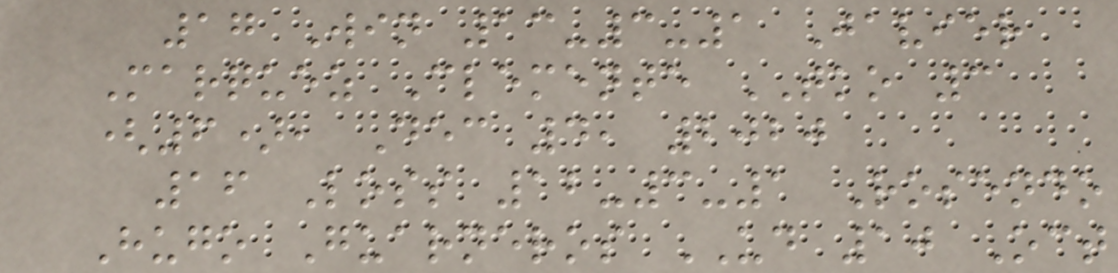17 Win 13-3-1 Javier
Marquez Clemente TKO 3
(6), Dec 4, 2020
16 Loss 12-3-1 Rosendo
Hugo Guarneros UD 10 Oct
